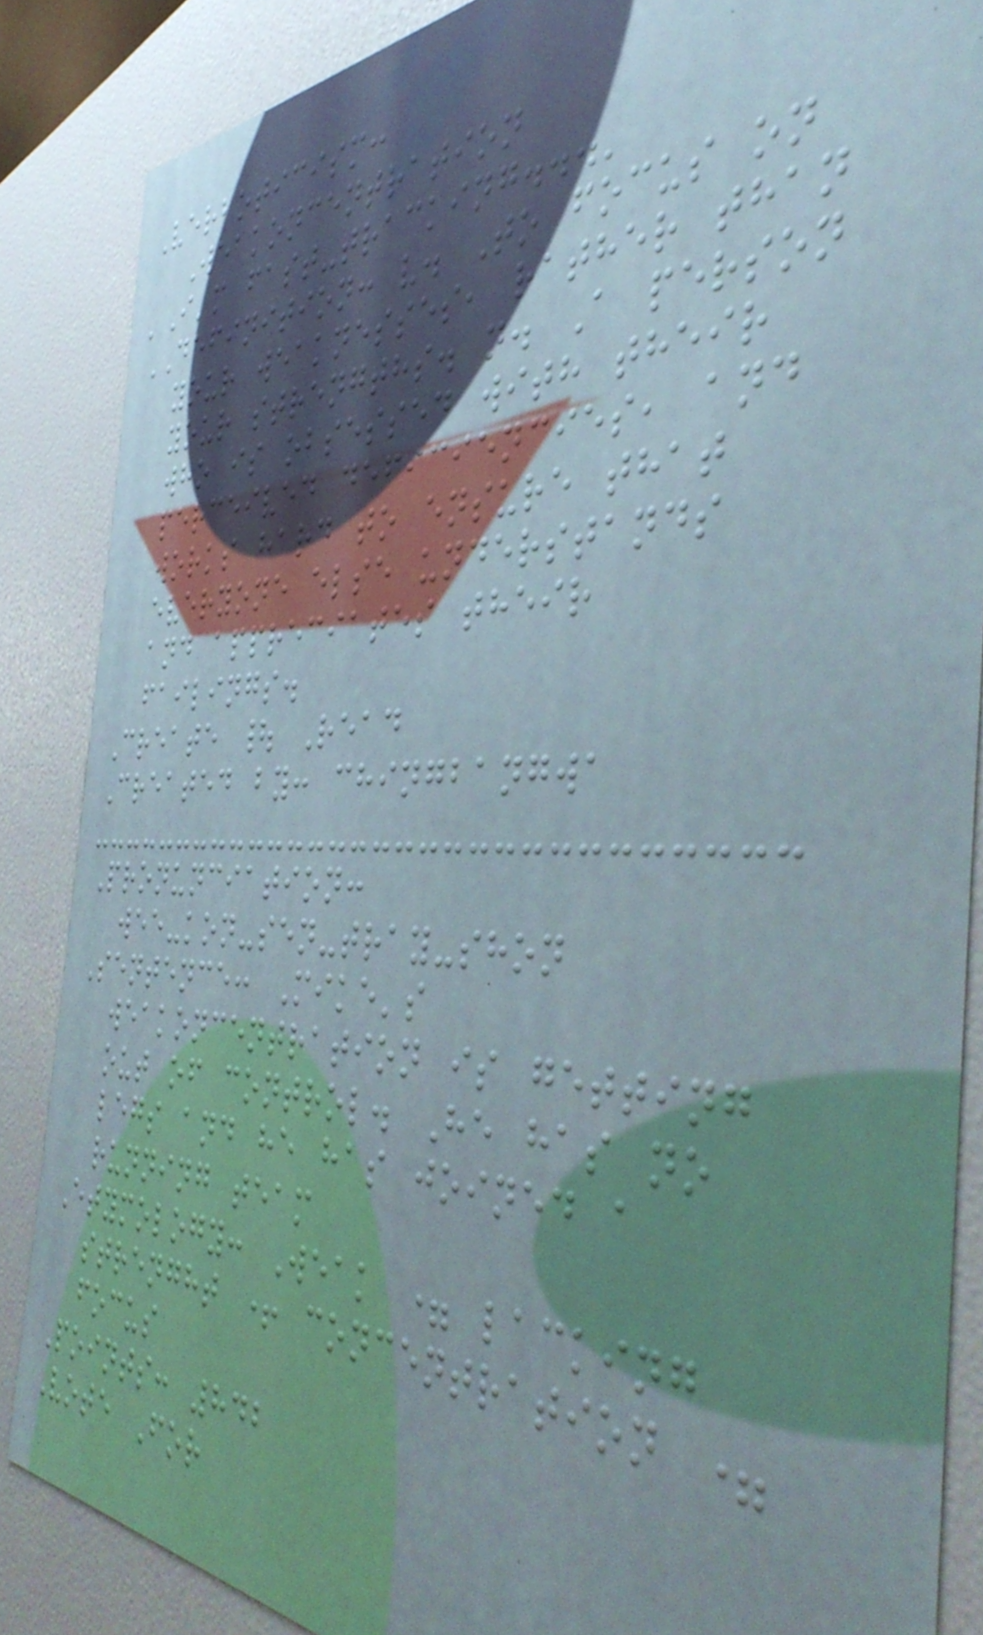Verboticism:
Weakoncentration
'I'm fast-tracking...'
DEFINITION: v. To focus on
your weaknesses, rather than
your strengths. n. A person
who is obsessed with their
perceived deficiencies, and
works hard to ensure that
everyone else understands
and appreciates their
failings.
Create | Read
Created by: chingbangwa
Pronunciation:
wee-kon-sen-tray-shon
Sentence: Mike's
weakoncentration is getting
out of control. He has no
legs and he has joined a
running team
Etymology: Weak = lacking
strenght + concentration =
focus
Points: 842
Vote For
